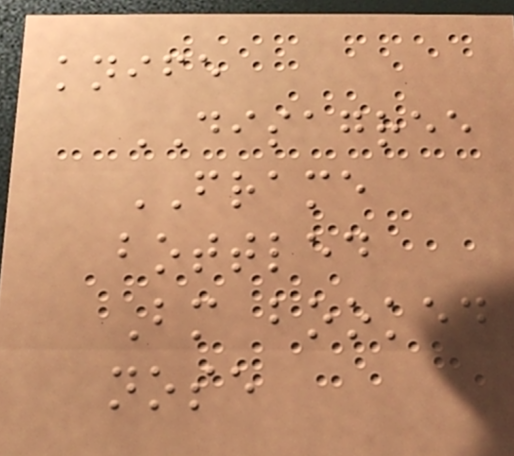knife
DISAGREE
FRAME
bottled
Bm booked
nose
